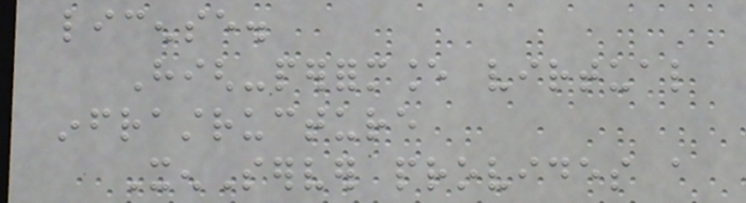license.
High-performance virtual
infrastructure
XenServer provides a
